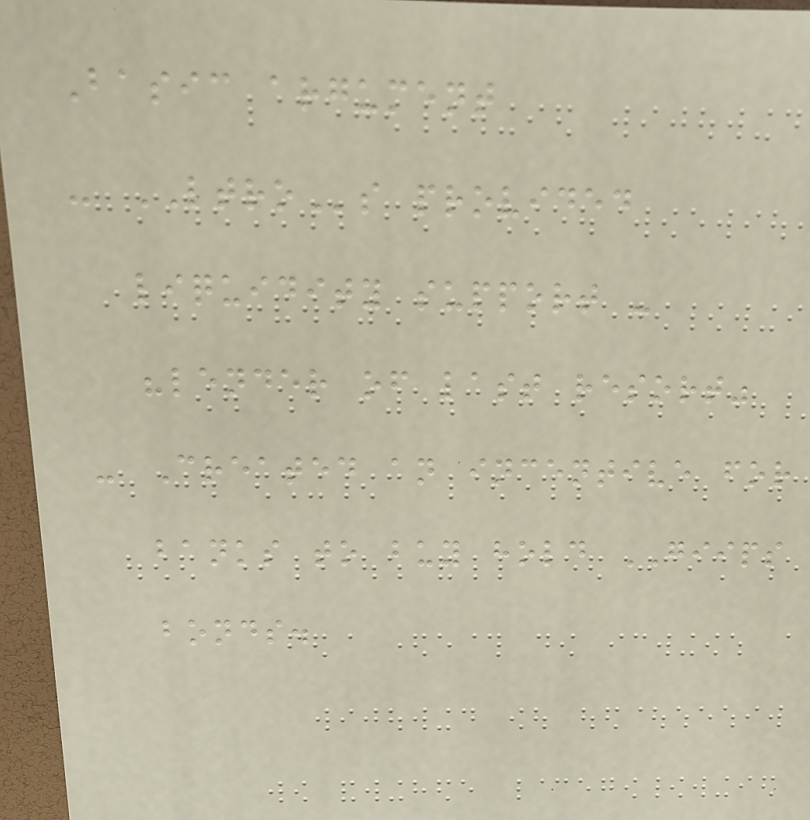Basic argument
- LTROs provided
liquidity support -
"lender of last resort"
- Created an incentive for
banks to buy hold GIIPS
bonds.
